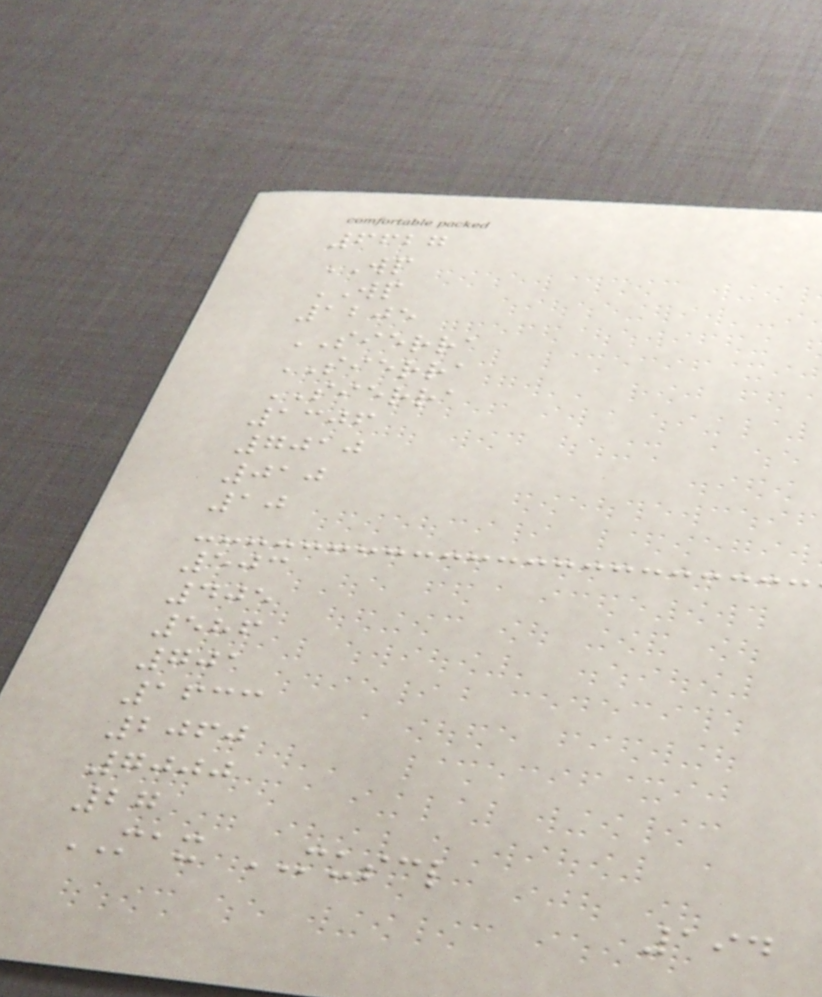6627
WP
WP
1205
SIERRA
SIERRA
SIERRA
1306
7010
010
10
503
405
586
701
1633
2060
7000
27
MAX MUSCL
194
